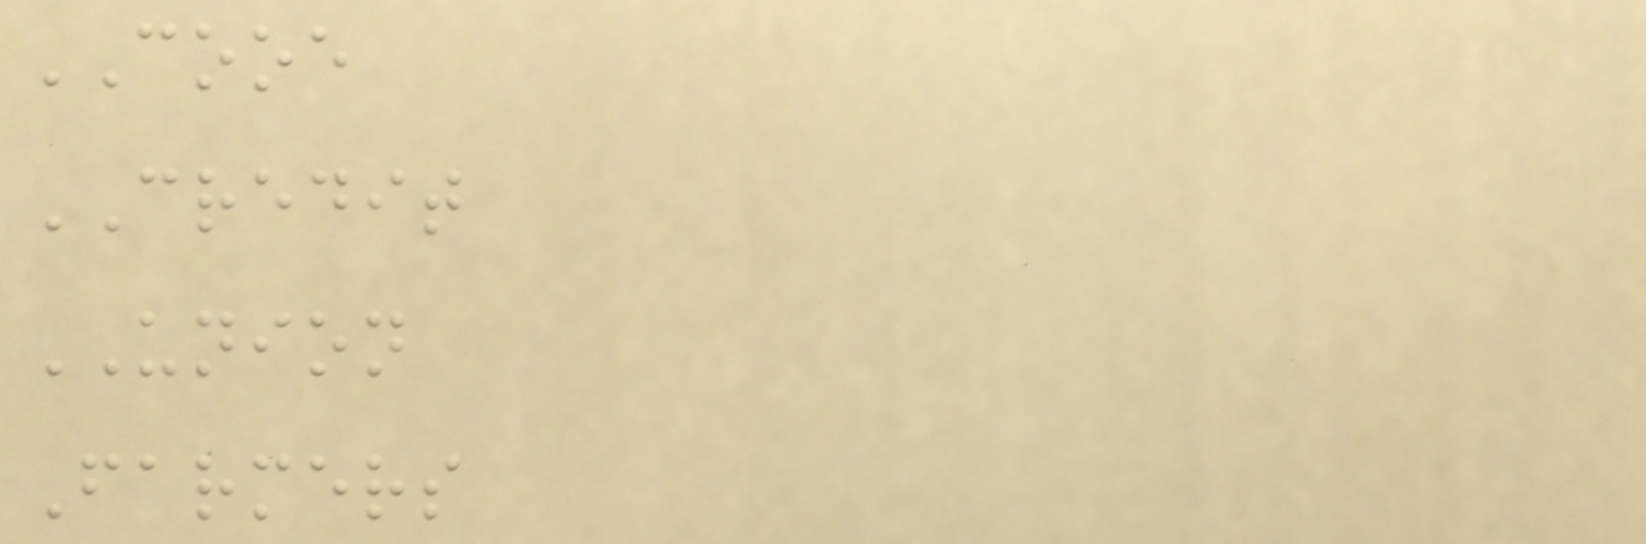COOE
CREDIT
UNION
Farmers
